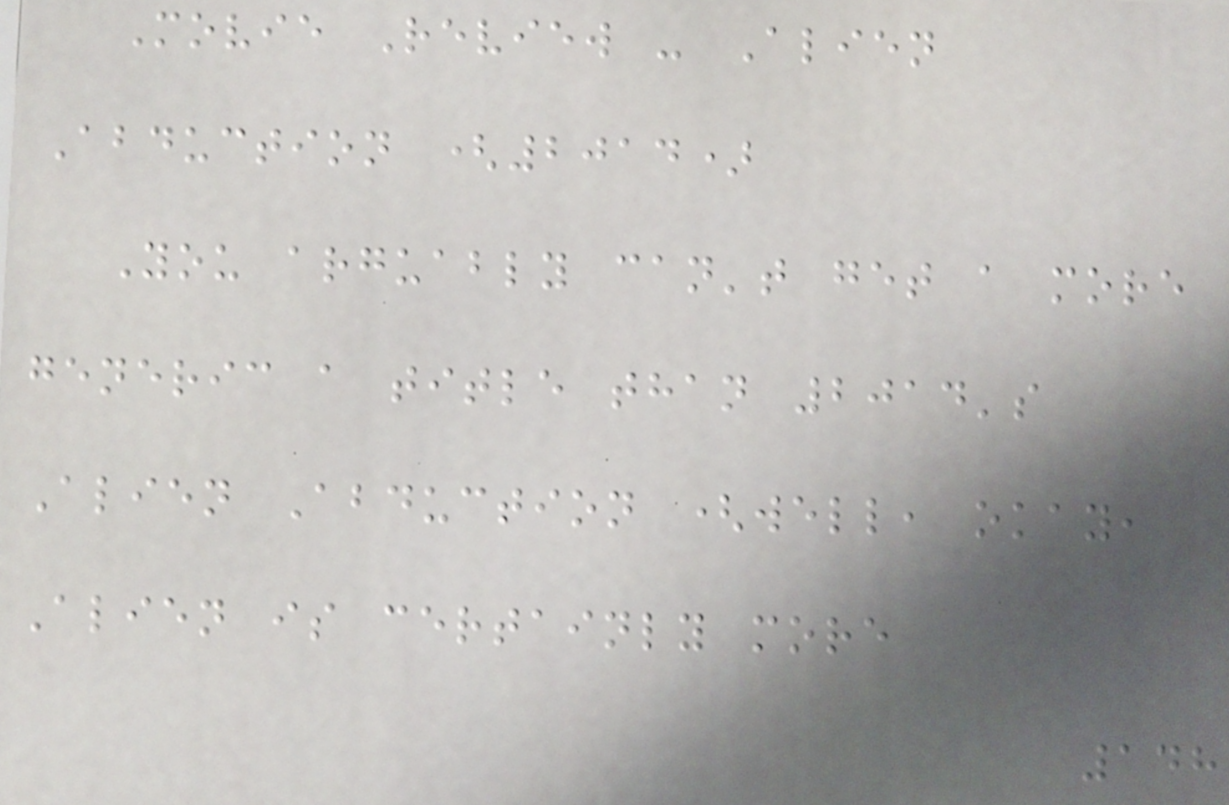Movie Review - Alien
Abduction (2014)
You arguably can't get a more
generic a title than 2014's
Alien Abduction (well, okay,
Alien is certainly more
148
